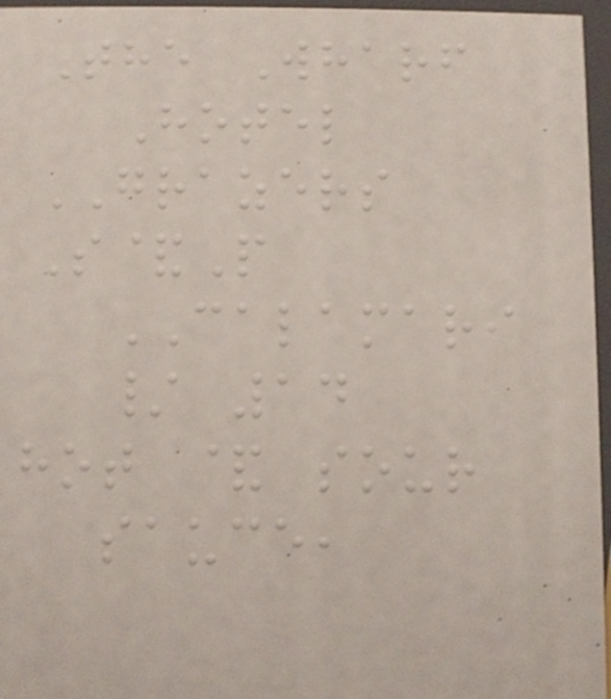The Wharf
Hotel
GRAZERS
S&P
CALAMARI
/ 14
hot & sour
sauce,
